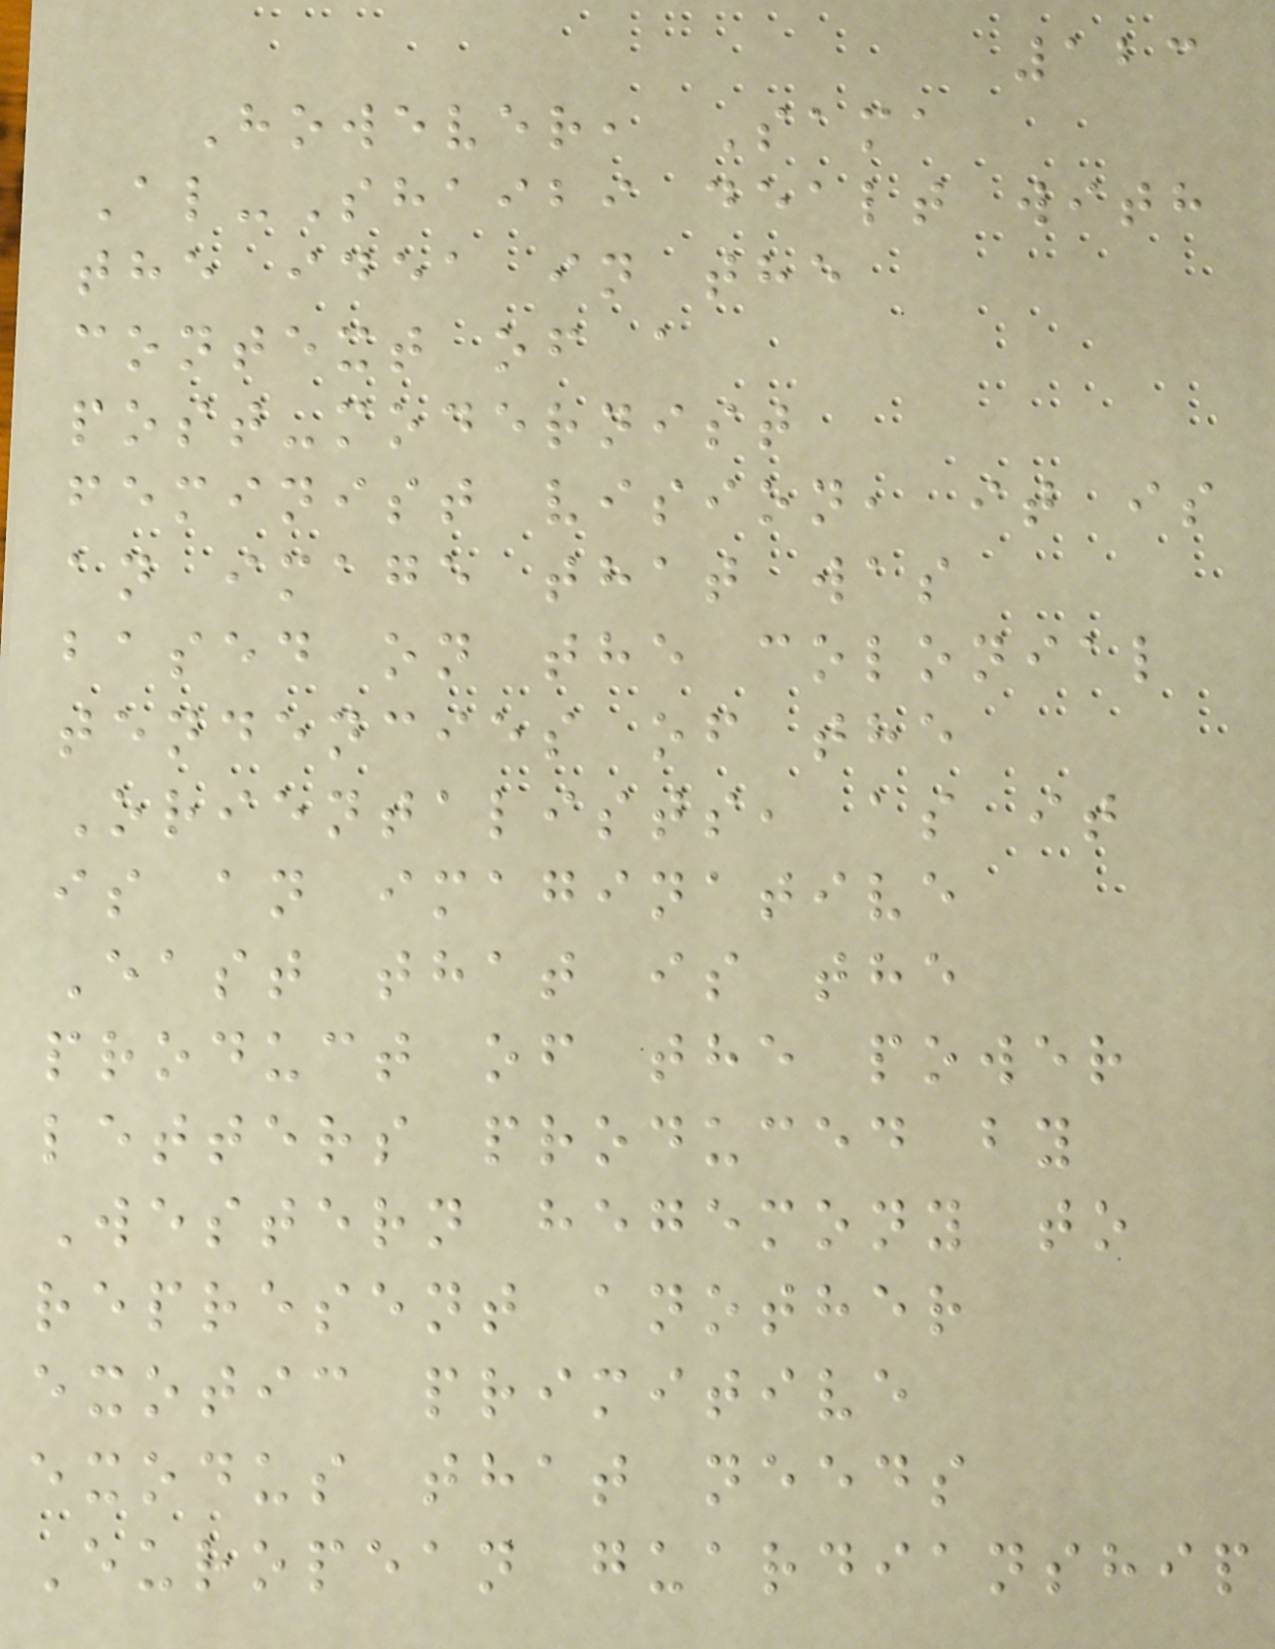123
However, Sama
Al-Shaibi dealt with
the idea in the
context of a
post-modernist
feminist vision, it is
an image that was
based on the colonial
tendencies of the
Orientalists, as it
is an imaginative
East that is the
product of the power
letters produced by
Western hegemony to
represent another
exotic primitive
exodus that needs
European guardianship
